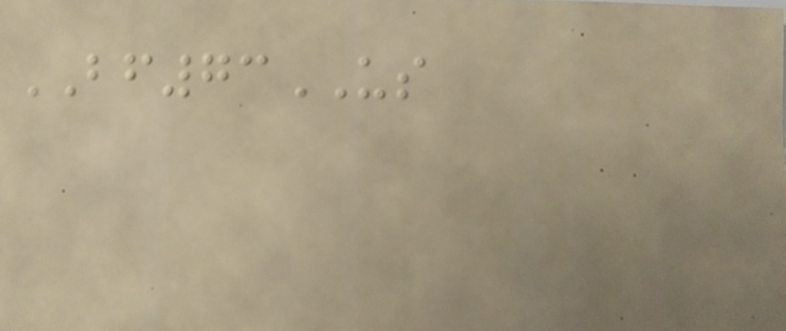BF73US
